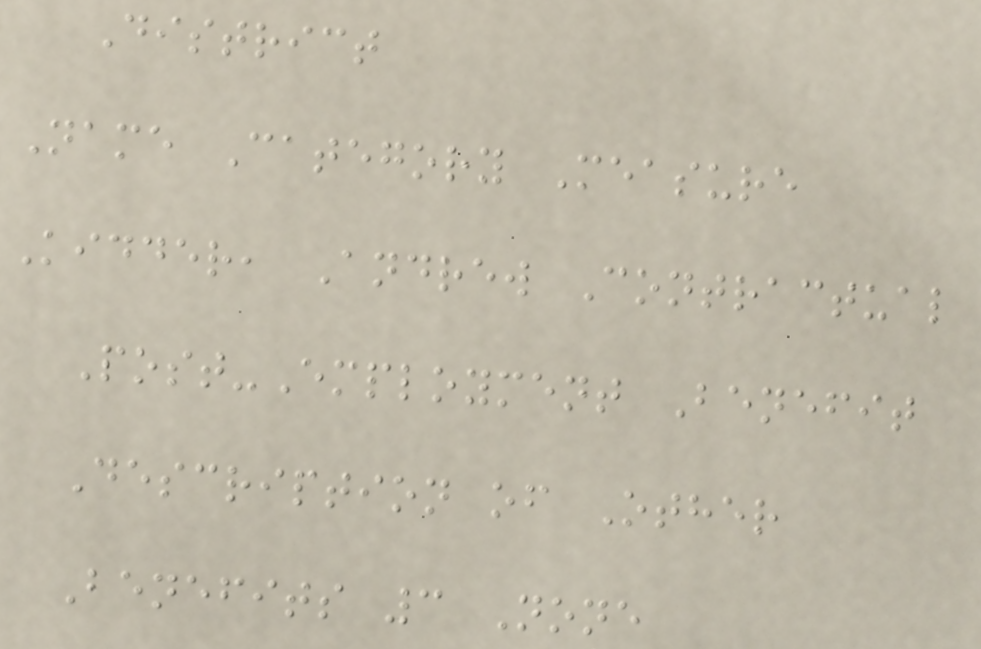District
Name Category Measure
Kidder, Andrew Contractual
Post-Employment Benefit
Description of Other
Benefits 3 None
